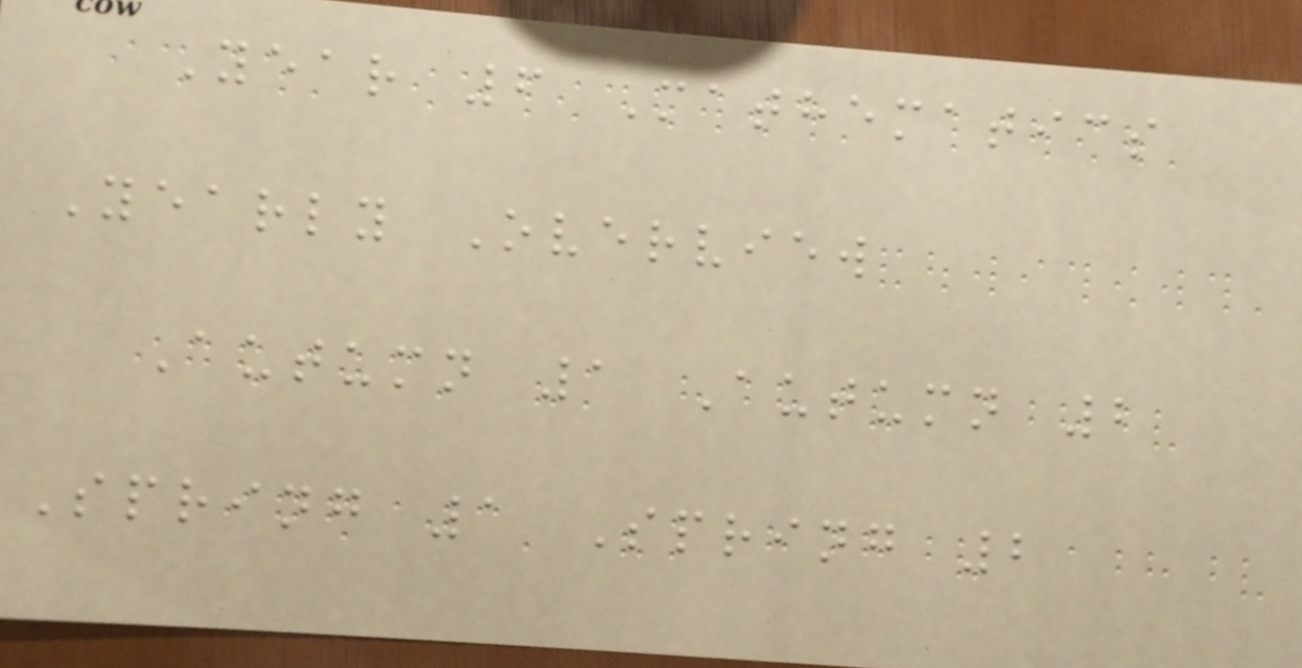Year 6 Mathematics
Yearly Overview
Autumn 1 Autumn 2
Spring 1 Spring 2
